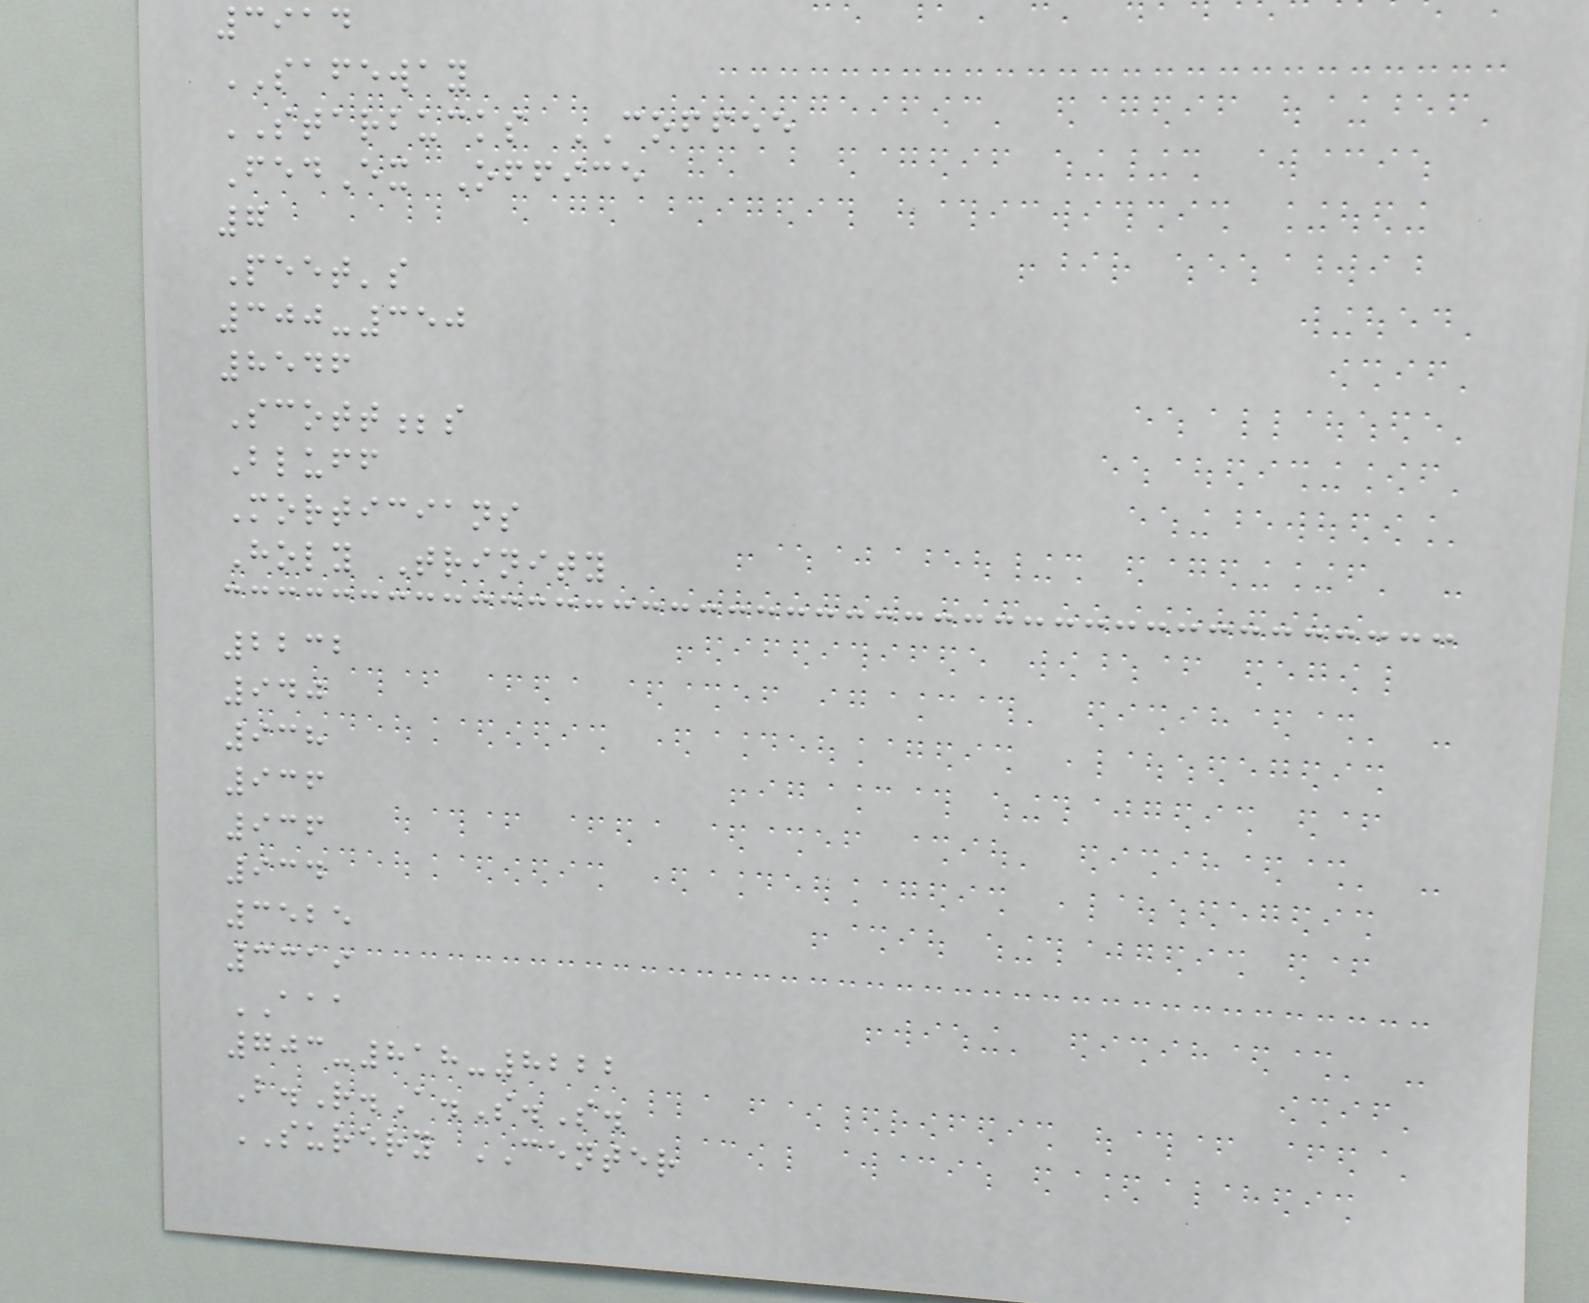3914
SAFEWAY
STARBUCKS COFFEE
FedEx Office
7
Peet's
300-350
8546
Scott;s
Bluff
Morticians
Holy Trinity
2232
940
938
936
936
934
3525
3319
AAA
703-818-8222
B.R.A.S.S.
SURERY CENTER
